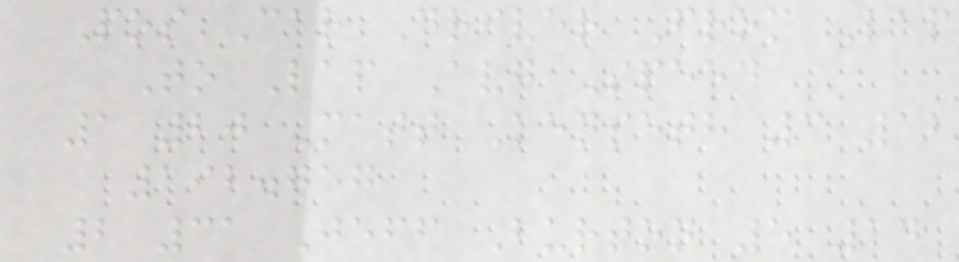Pos Car Driver From Lap
To Lap Avg Speed
1 20 Matt Kenseth 3 12
192.757
2 31 Jeff Burton 5 14
